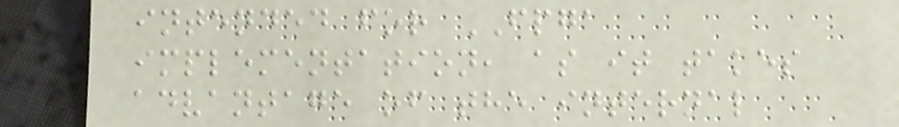intended for FPGA
implementation, as it takes
advantage of the internal
